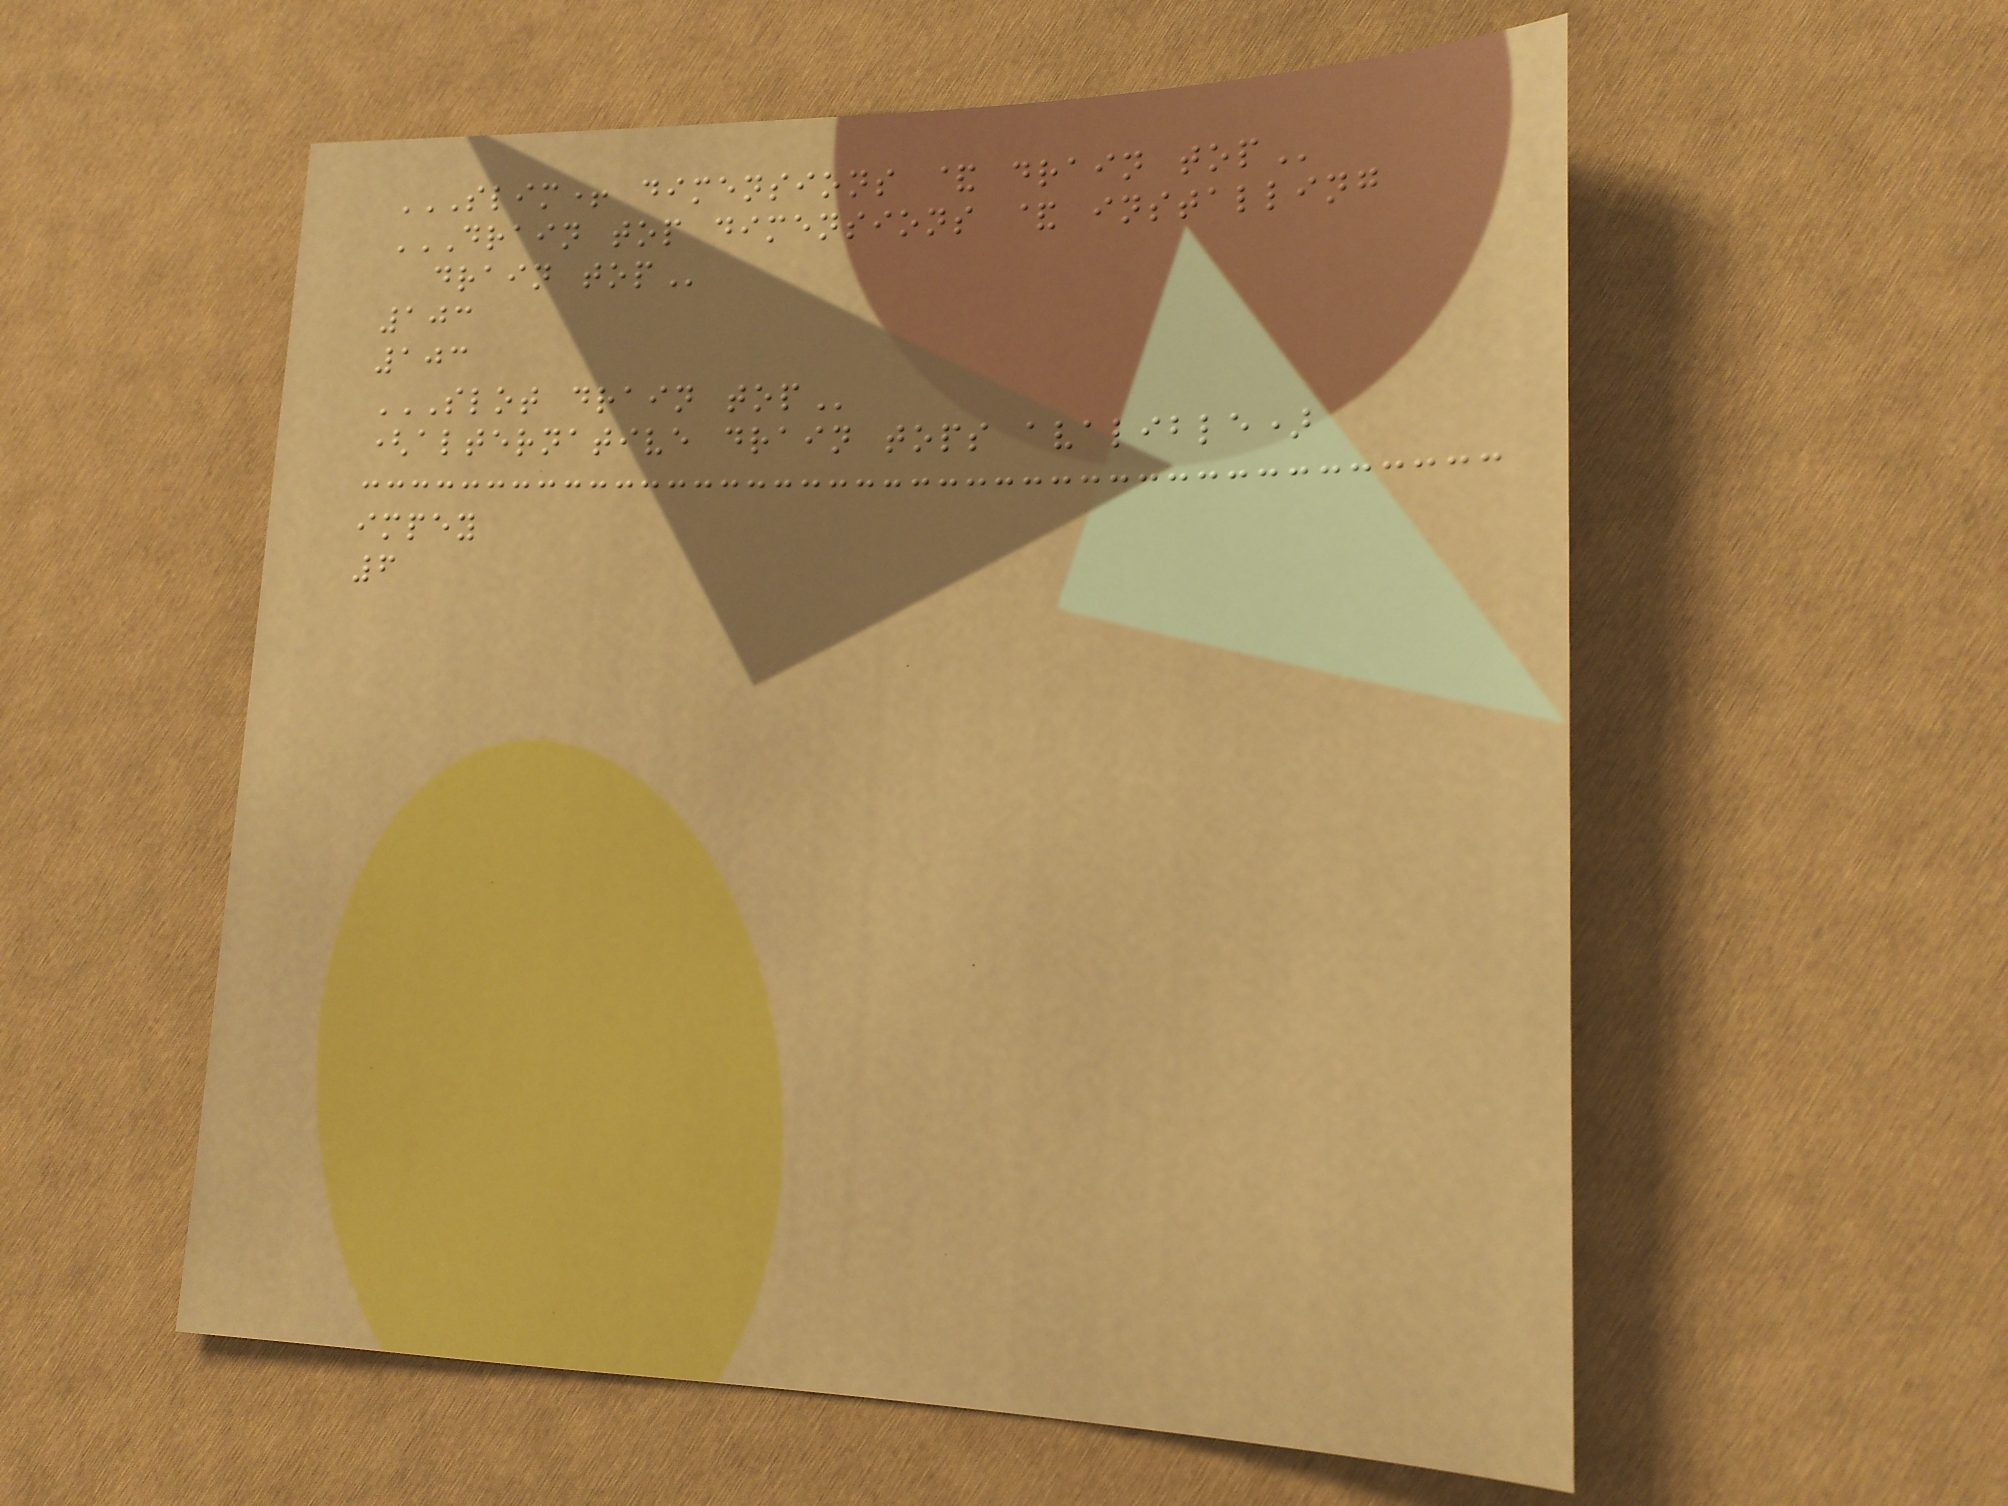SLIM+ DIMENSIONS & DRAIN TOP
DRAIN TOP DIMENSIONS & INSTALLING
DRAIN TOP
103
103
SLOT DRAIN TOP
(alternative drain tops avalible)
impey
6
